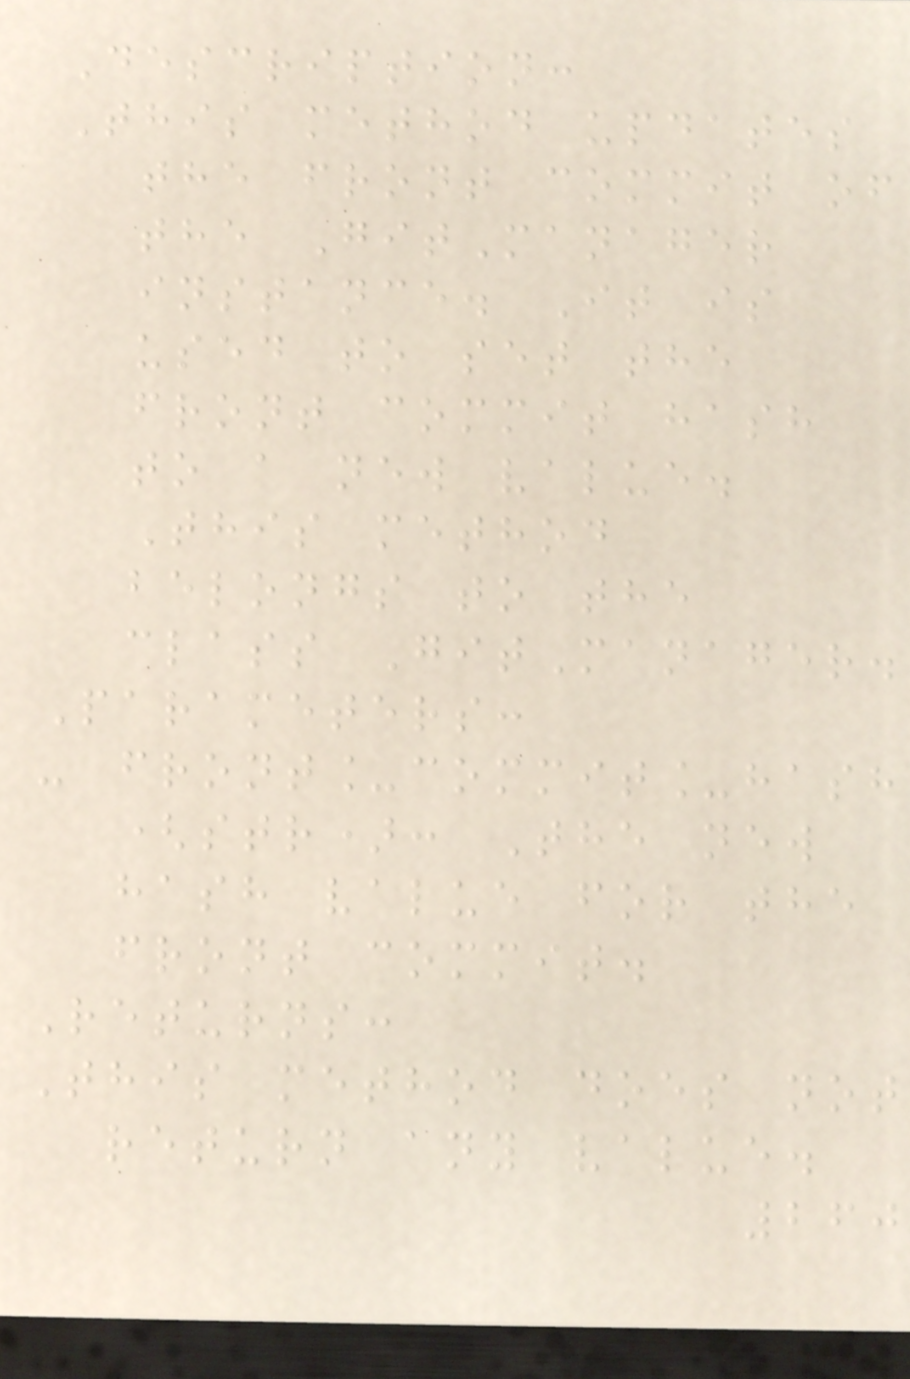Description:
This method updates
the front commit of
the GitManager
instance. It is
used to set the
front commit hash
to a new value.
This method
belongs to the
class GitManager.
Parameters:
- front_commit_hash
(str): The new
hash value for the
front commit.
Returns:
This method does not
return any value.
260
